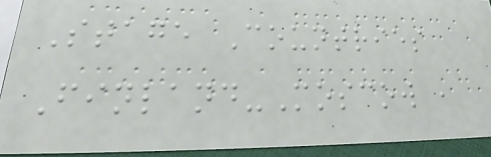Stage Countries
Finland-Moscow ,
